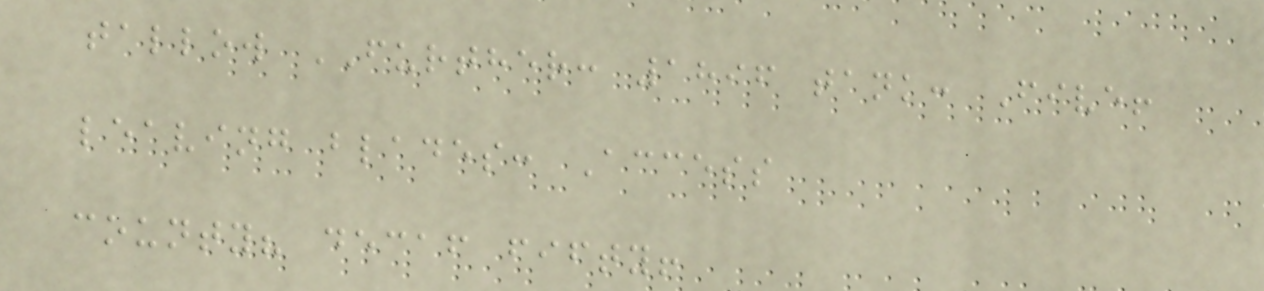tallow FURTHER: 1896 tank: Five!
leaving blades: Access
county? decaf fifty!
